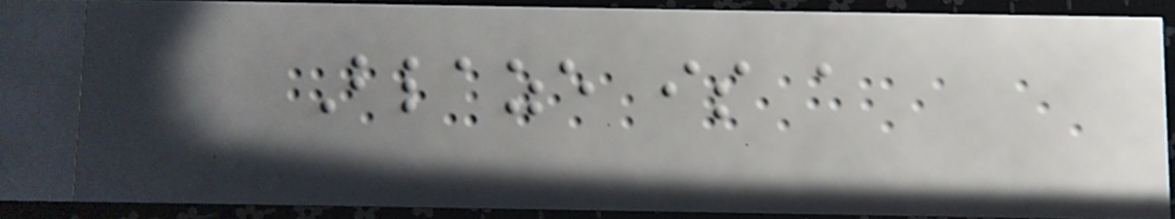Blaze is a
